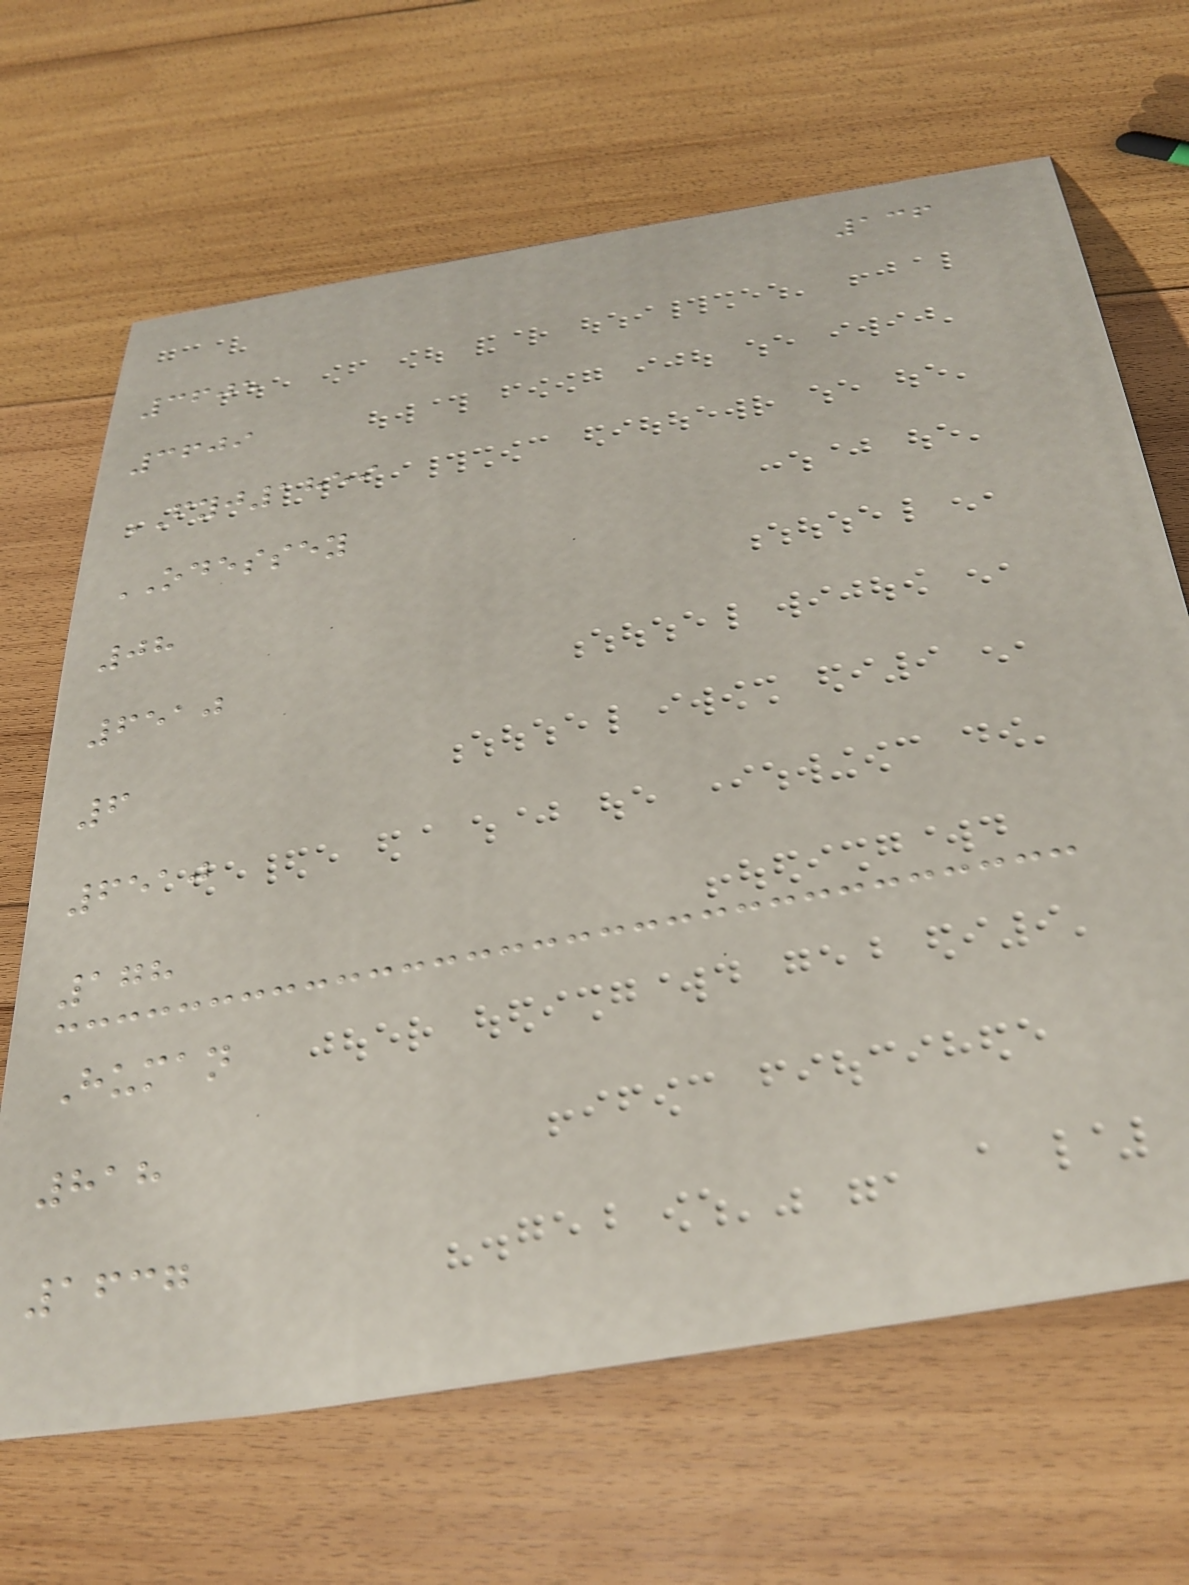136
3605
3609
FYJ1859
ODESSEY
08
6510
6
6510
178
Human
818
1637
